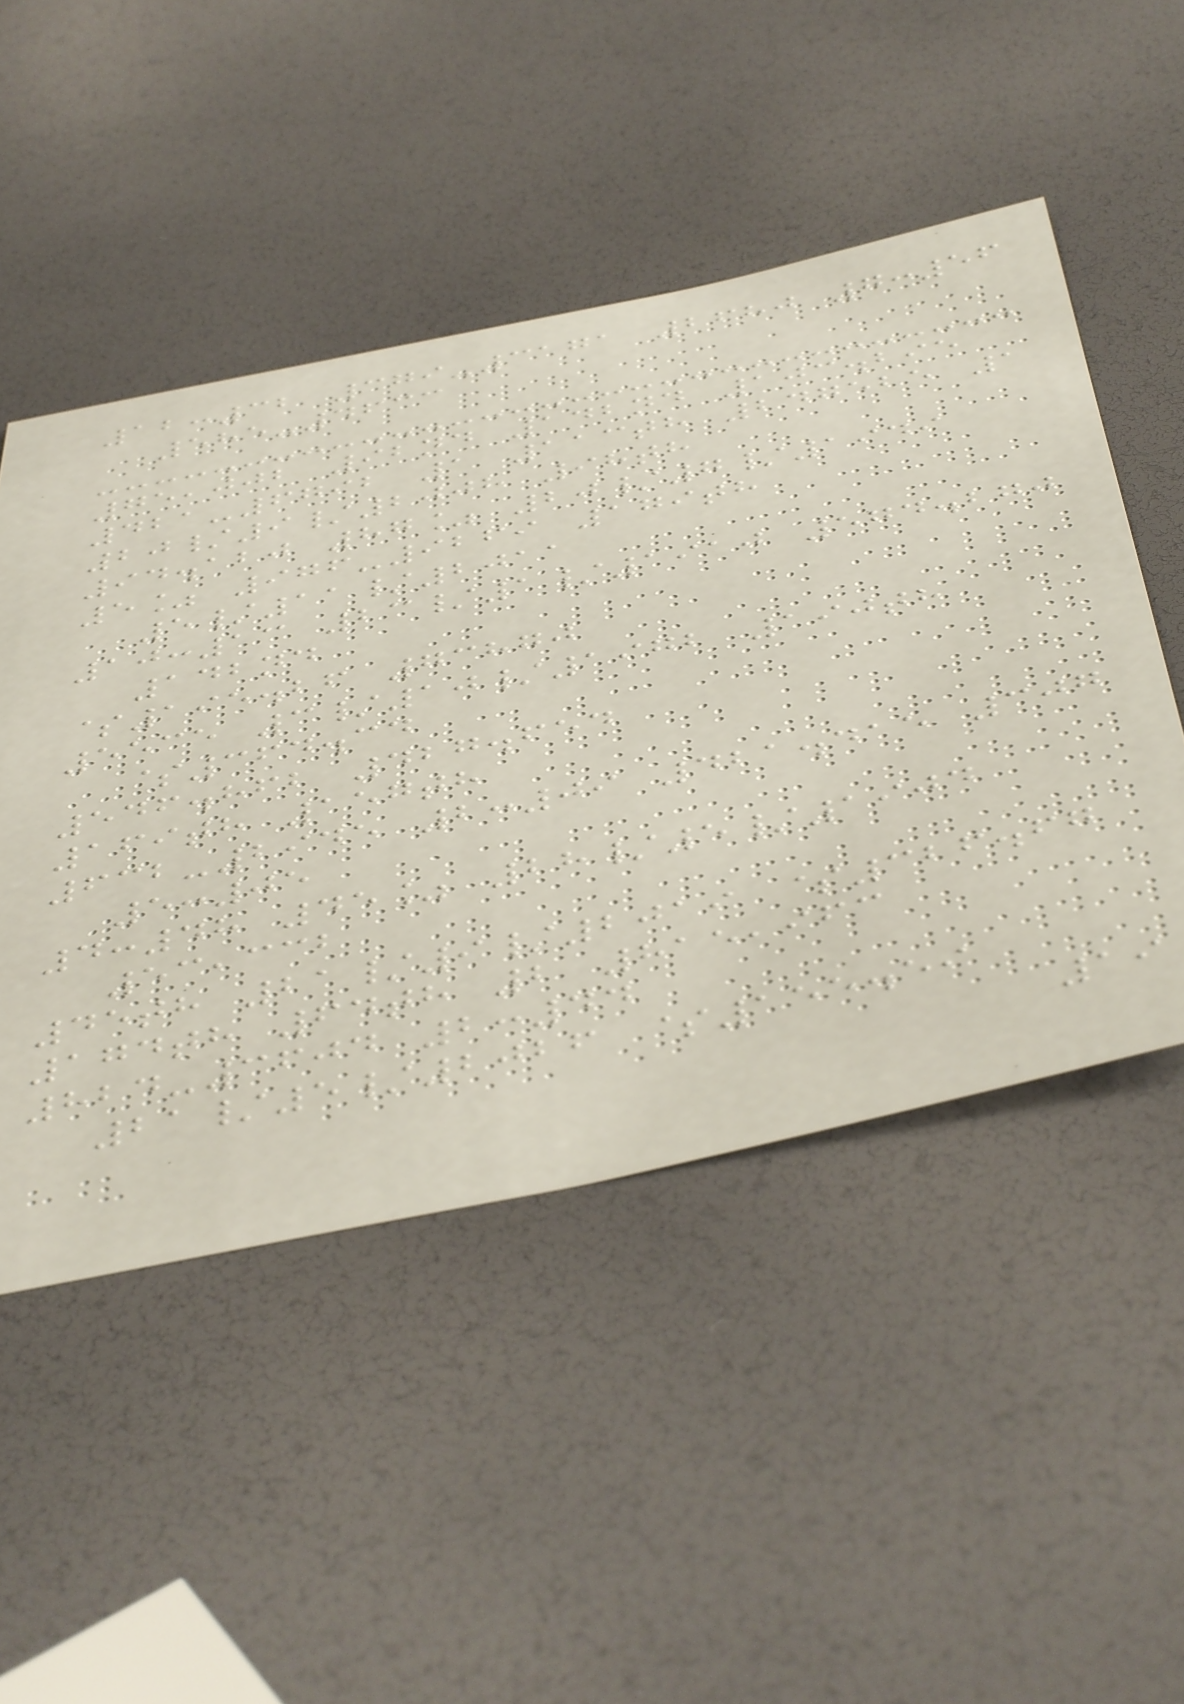12:32 379-3171 2680 7:56
585-4633
75,002 92nd 142nd 103.295
421-6792 1 113th 247525 1
20/9/2008 98th
94.120 87% 20/7/1949
5% 976-9269 179th
5/11/2011
10:13 23/1/1910 574.270
142nd
$195.26 73870
5535 3/10/1972 190th
$364.34
546.862 427.654
169th 157th
632-2945 2:09 421.415 307
5:05
4:48 45% 28/5/1904
53,332
45th 21/9/2019 $326.67
174th 64th 2 815,963
824-3604 2:44
21/5/2026 $155.59
19
